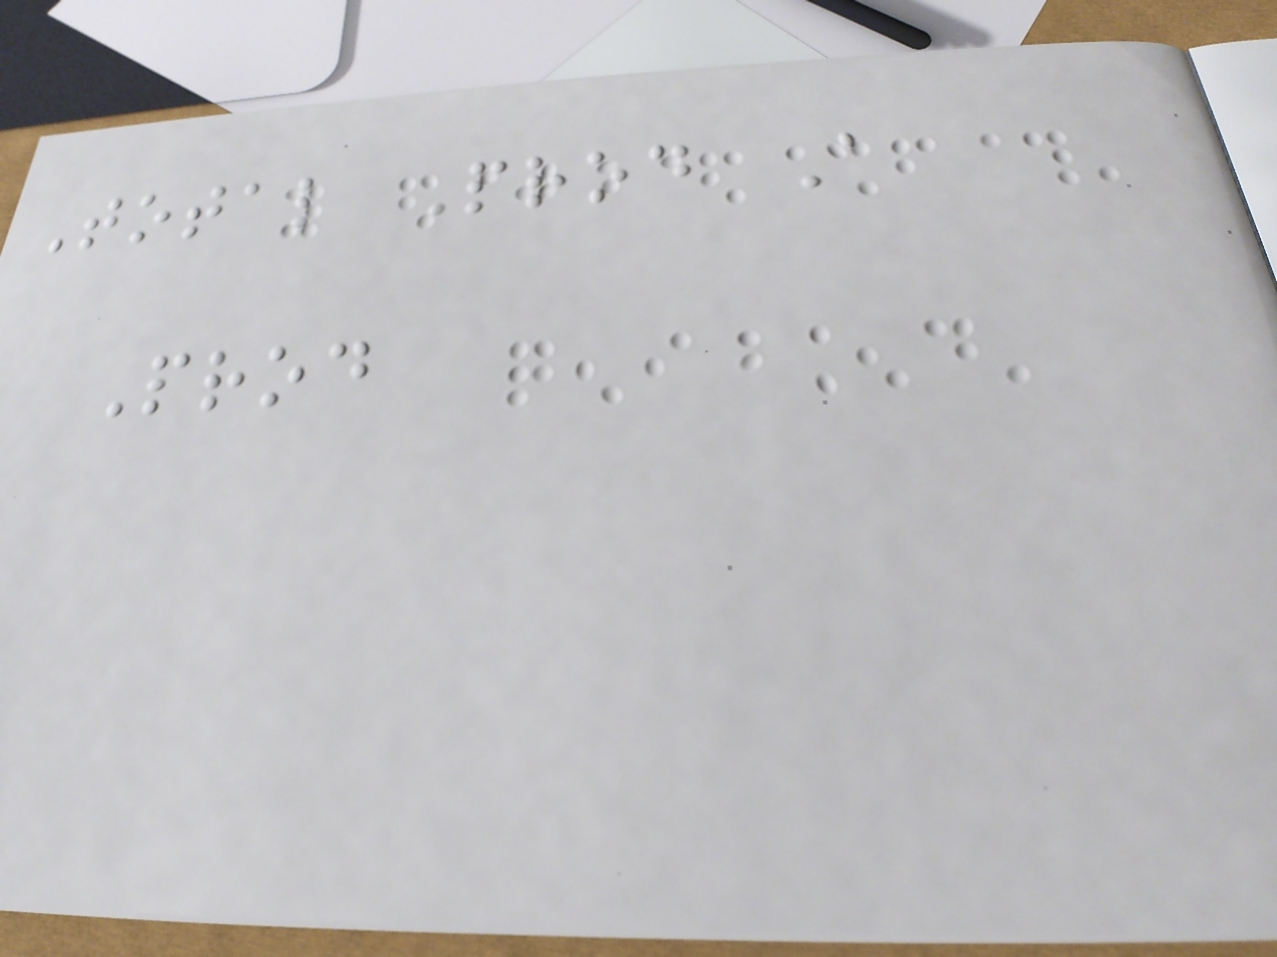Total Prod A
Prod
